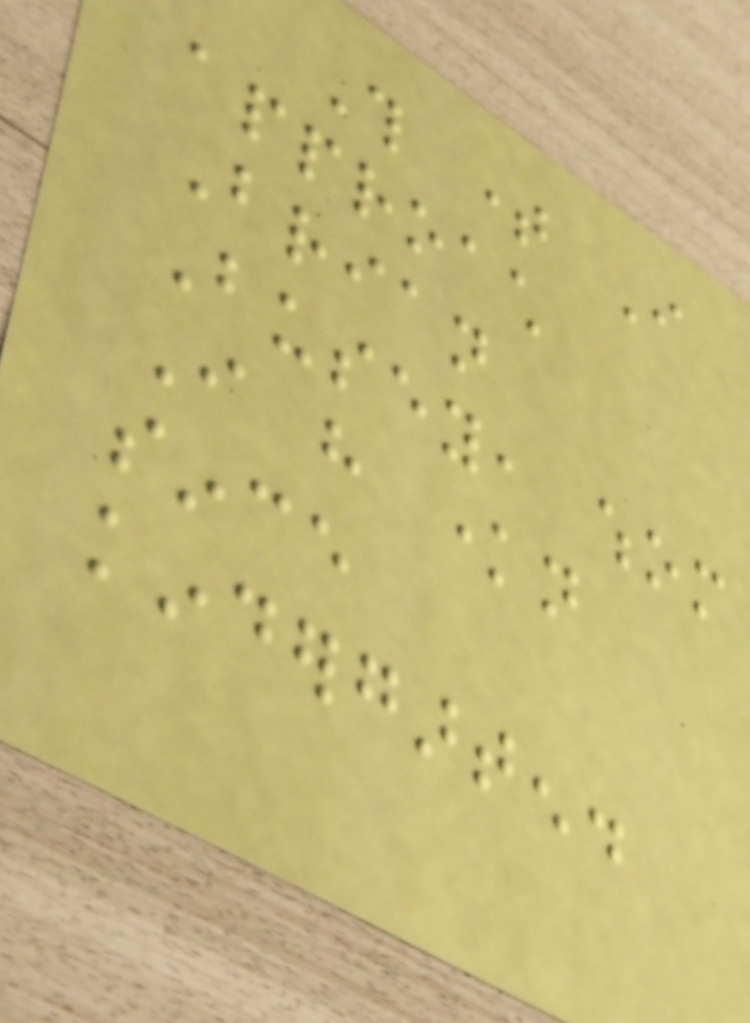This time I
approach
Brian
Busey, whom
I have known
since
kindergarten.
